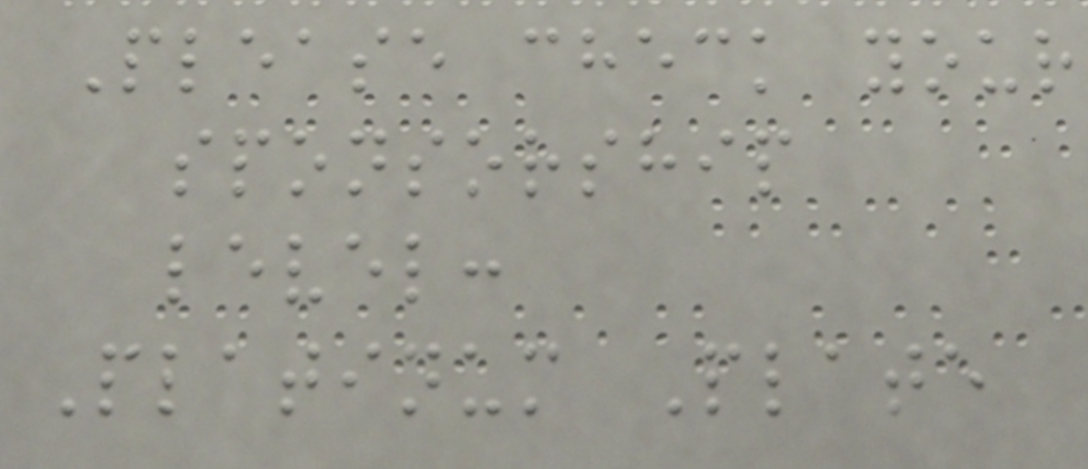Please check your
sponsorship
level:
Platinum Plate
